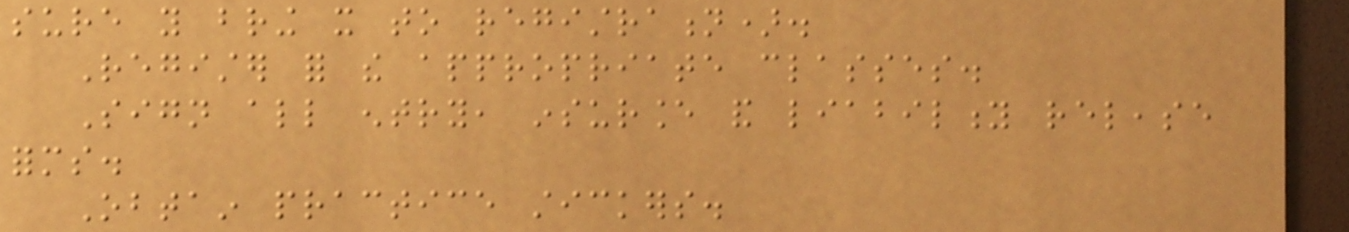sure you bring it to registration).
Register for the appropriate classes.
Sign all entry, insurance and liability release
forms.
Obtain practice stickers.
